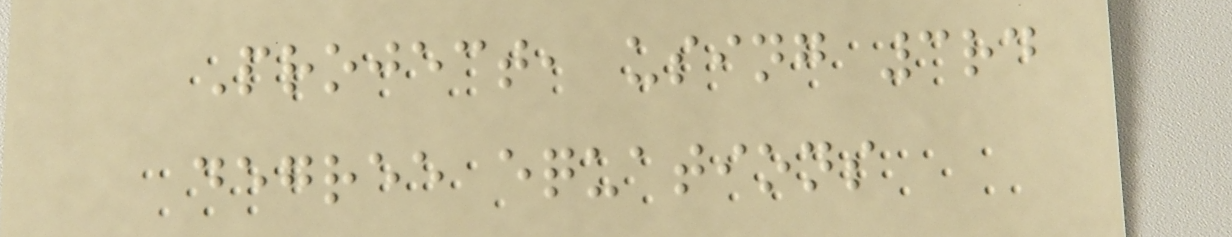Project, using 3rd
degree equations
